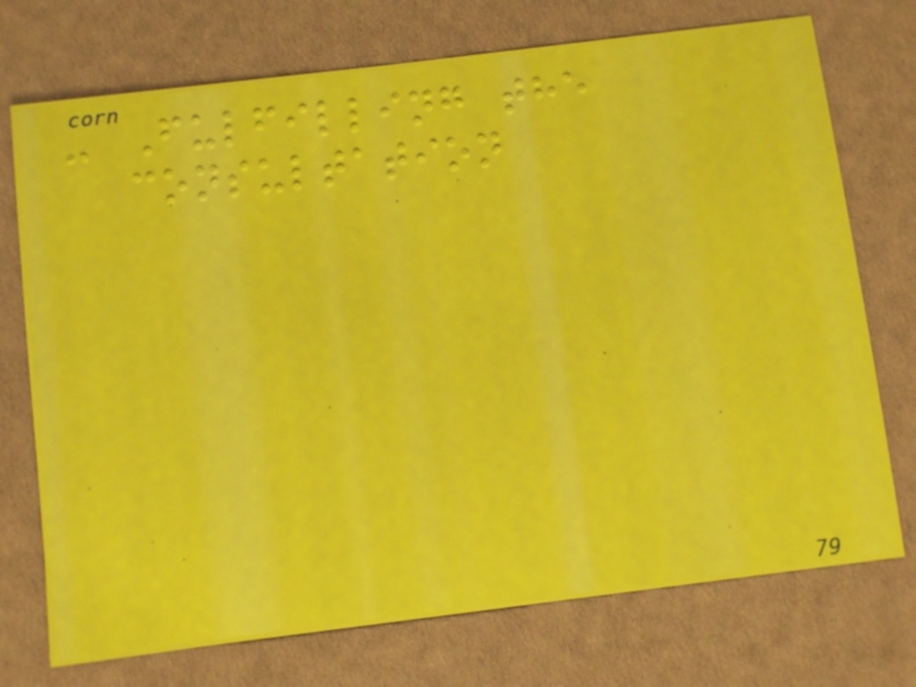- Fulfilling the
consultation
